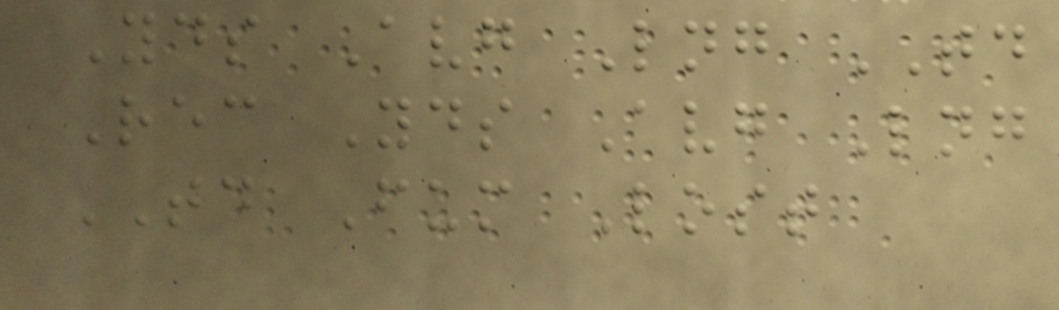Yds Avg Lng TD
Rec Yds Avg Lng
TD Fum Lost
